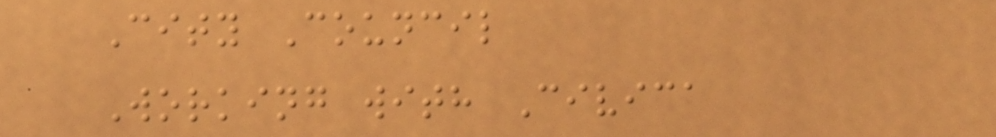City Council
Working with Civica
